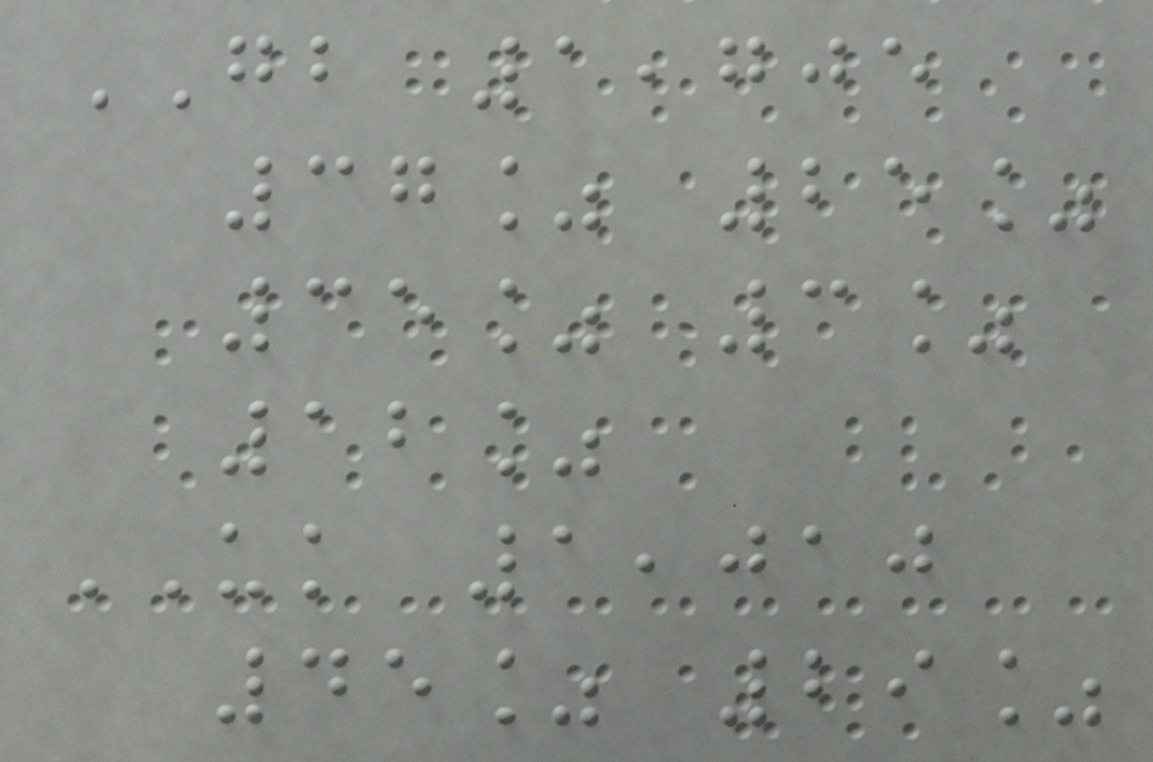GB 1,705
37% 25%
35% 3%
12%
UK 1,010
45% 29%
